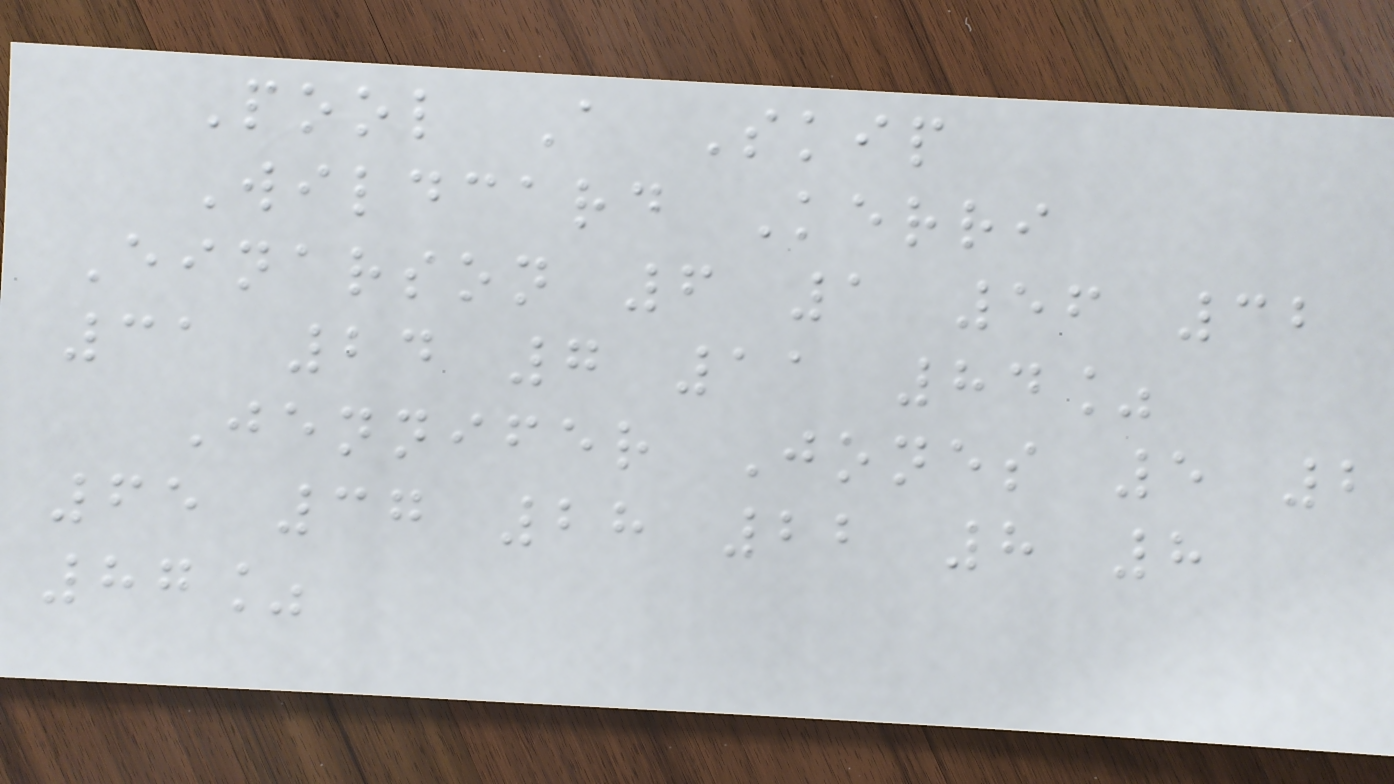Pool A Skip
Wildcard Kerri
Einarson 6 1 56 32
31 24 7 11 84%
Jennifer Jones 5 2
65 37 28 22 8 8
87%
